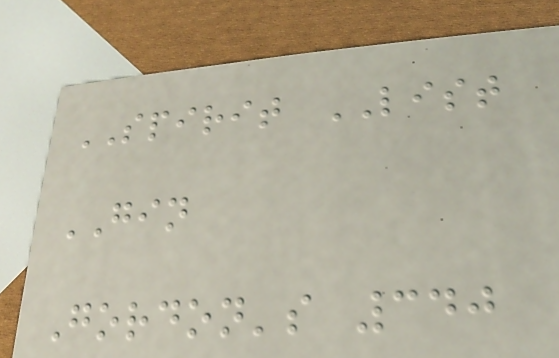SPIRIT LIST
GIN
Gordon's 340
